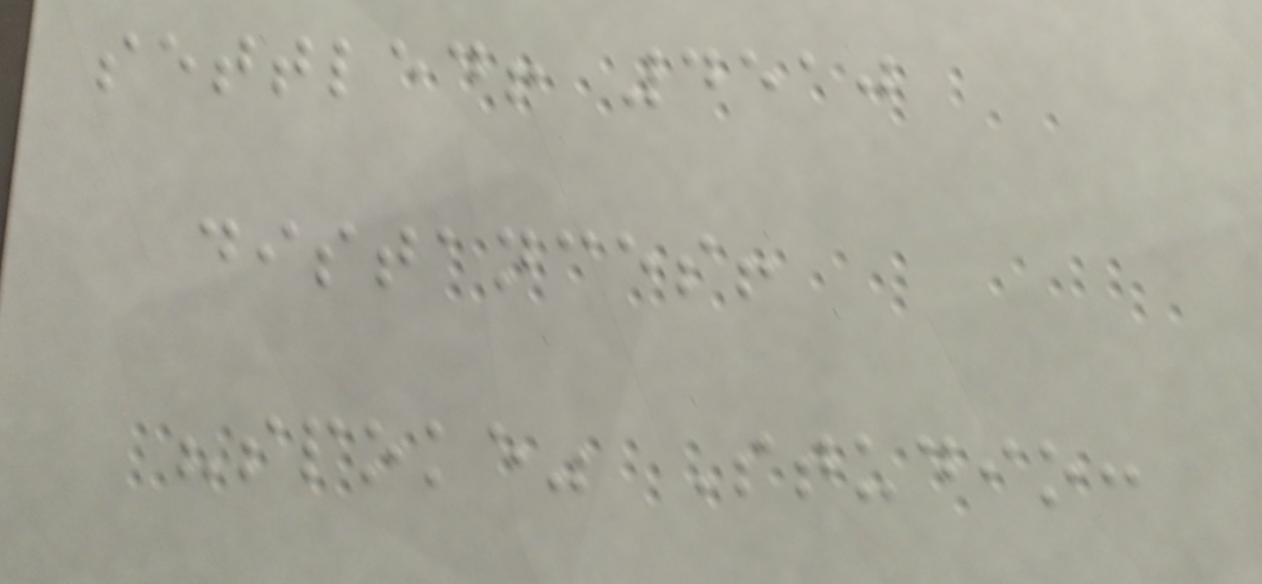settled! 4510
distances!
"spoke" Studio:
